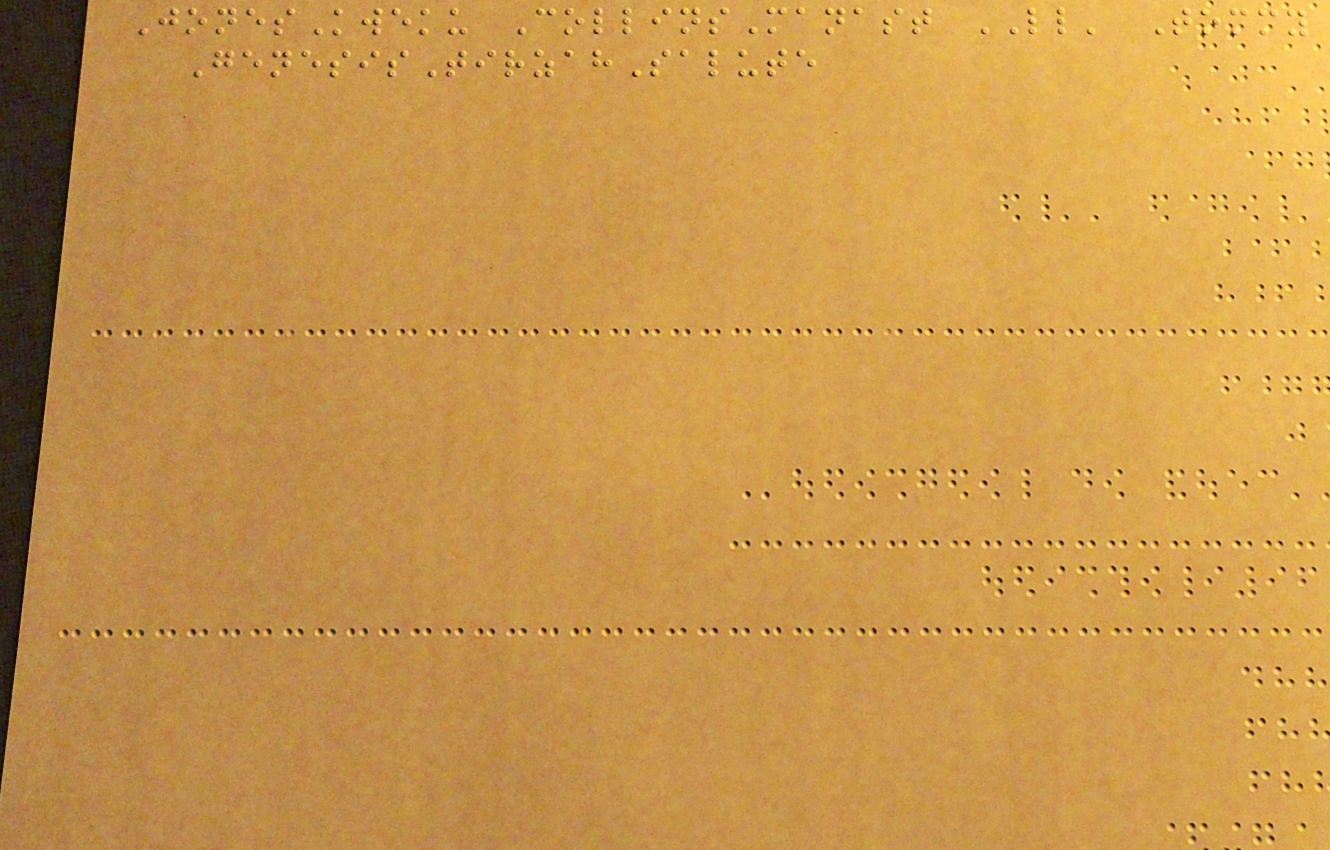JonesKweku CollinsManast LL' Tommy
GenesisTirzahSalute
